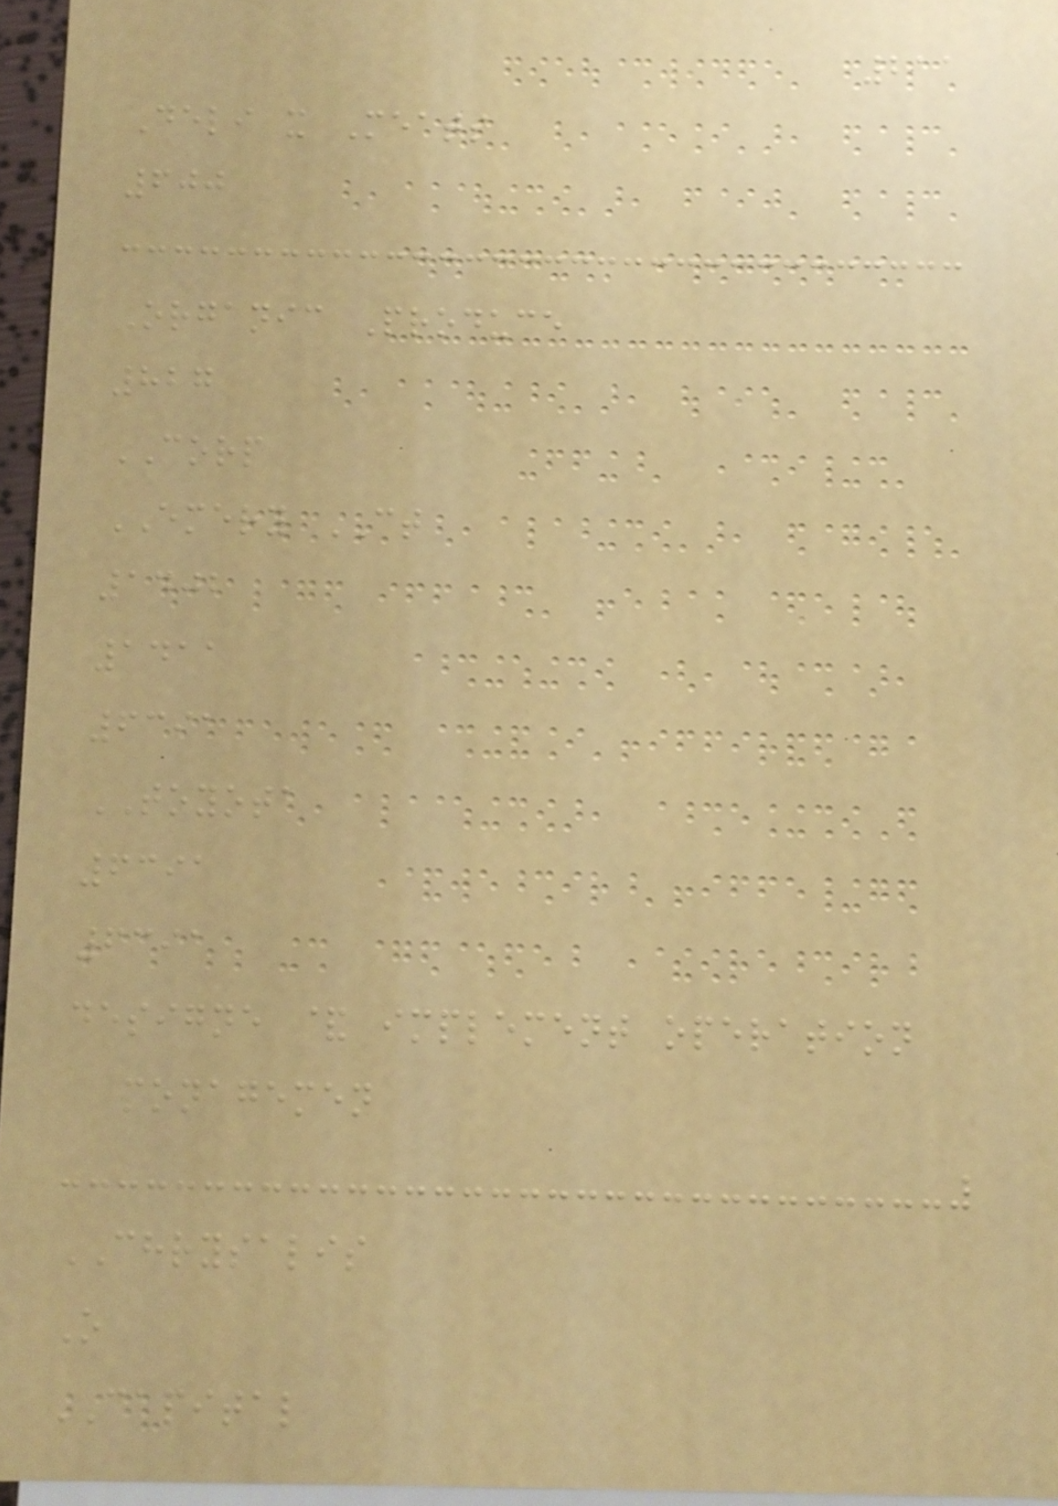211
Deli x Meats
600
Organic Produce
827
CORP
EMERY CT
1402
1411
6391
TOYOTA
6391
6391
designe & implement operation
monagemen
CHRYSALIS
O
CAPITAL
